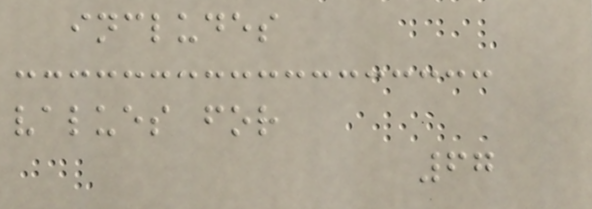includes
values for
67
